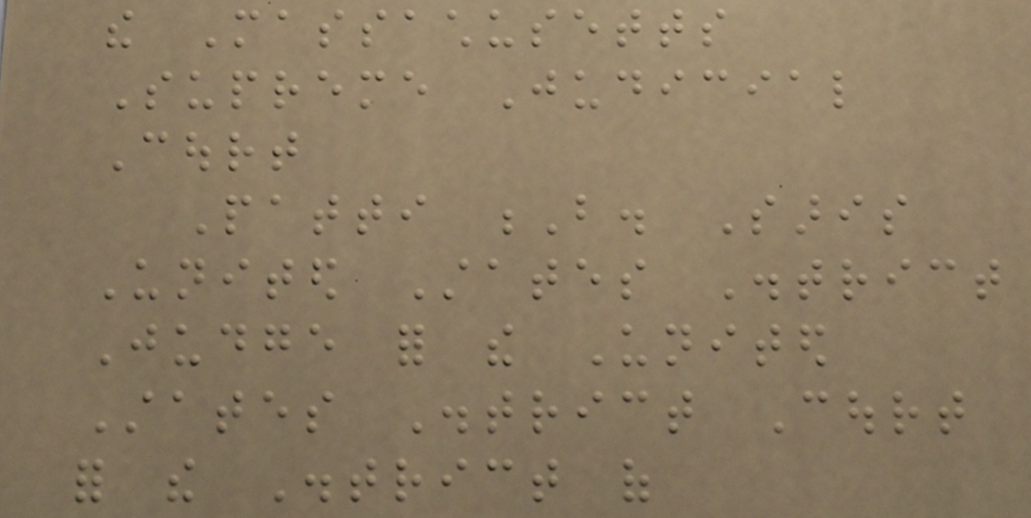the Massachusetts
Supreme Judicial
Court
Patti B. Saris
United States District
Judge for the United
States District Court
for the District of
